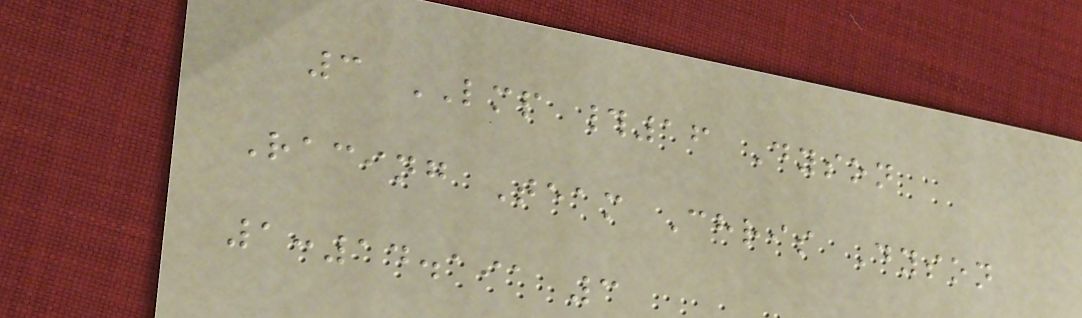3 LMP #16 Dyson
Racing Team Chris Dyson
1:14.191 3
